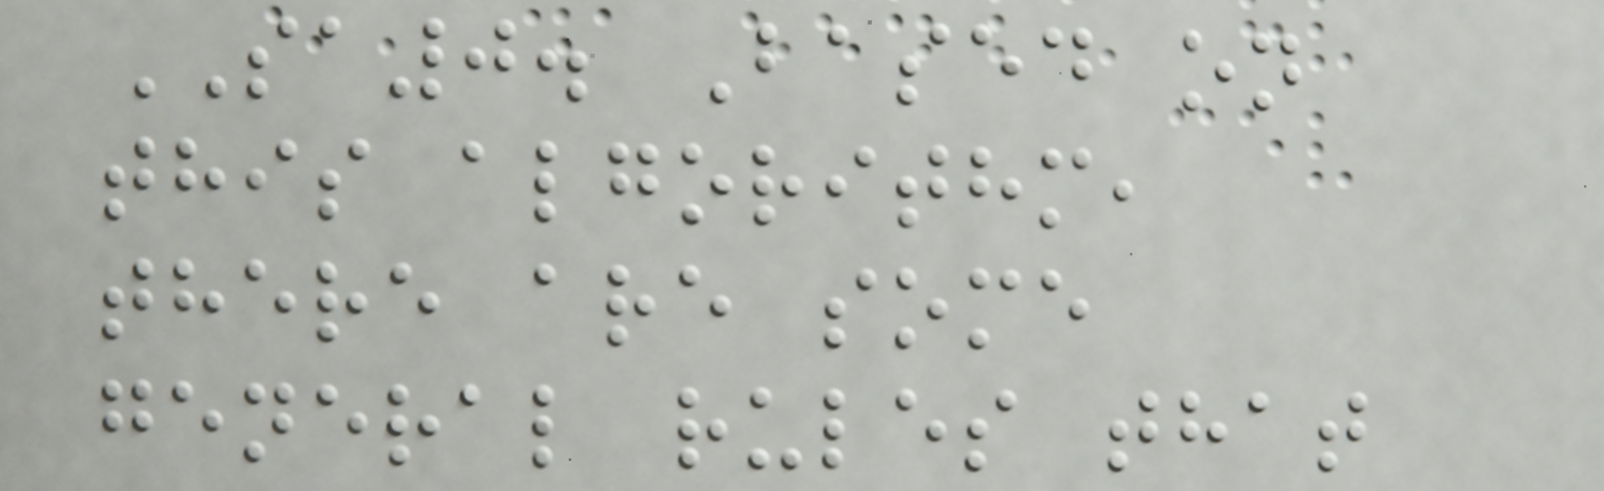SA0. Based on
this algorithm,
there are some
general rules that
